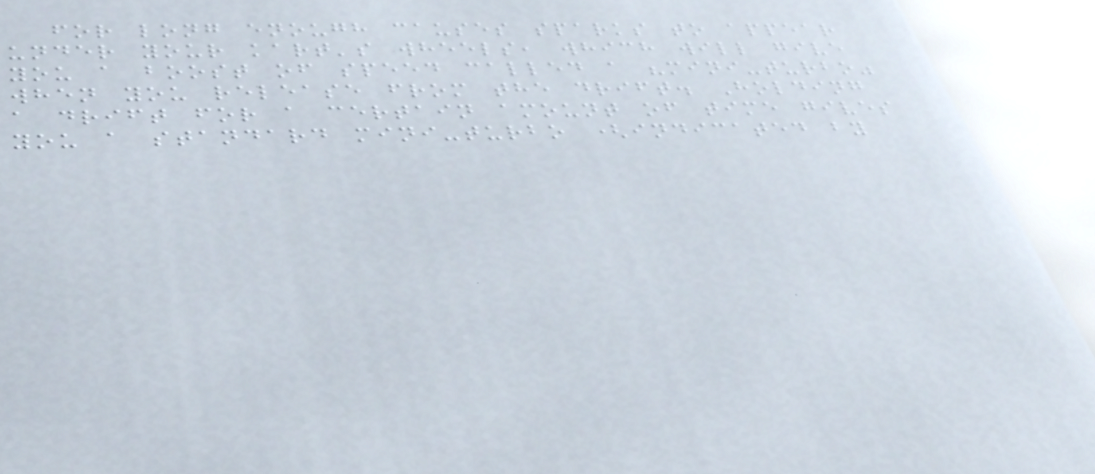for long enough causes sparks to appear
under your kart's wheels, which will give
you a boost of speed called a "mini-turbo"
when you release from the drift. Holding
a drift for a certain amount of time gives
you a standard mini-turbo (indicated by
